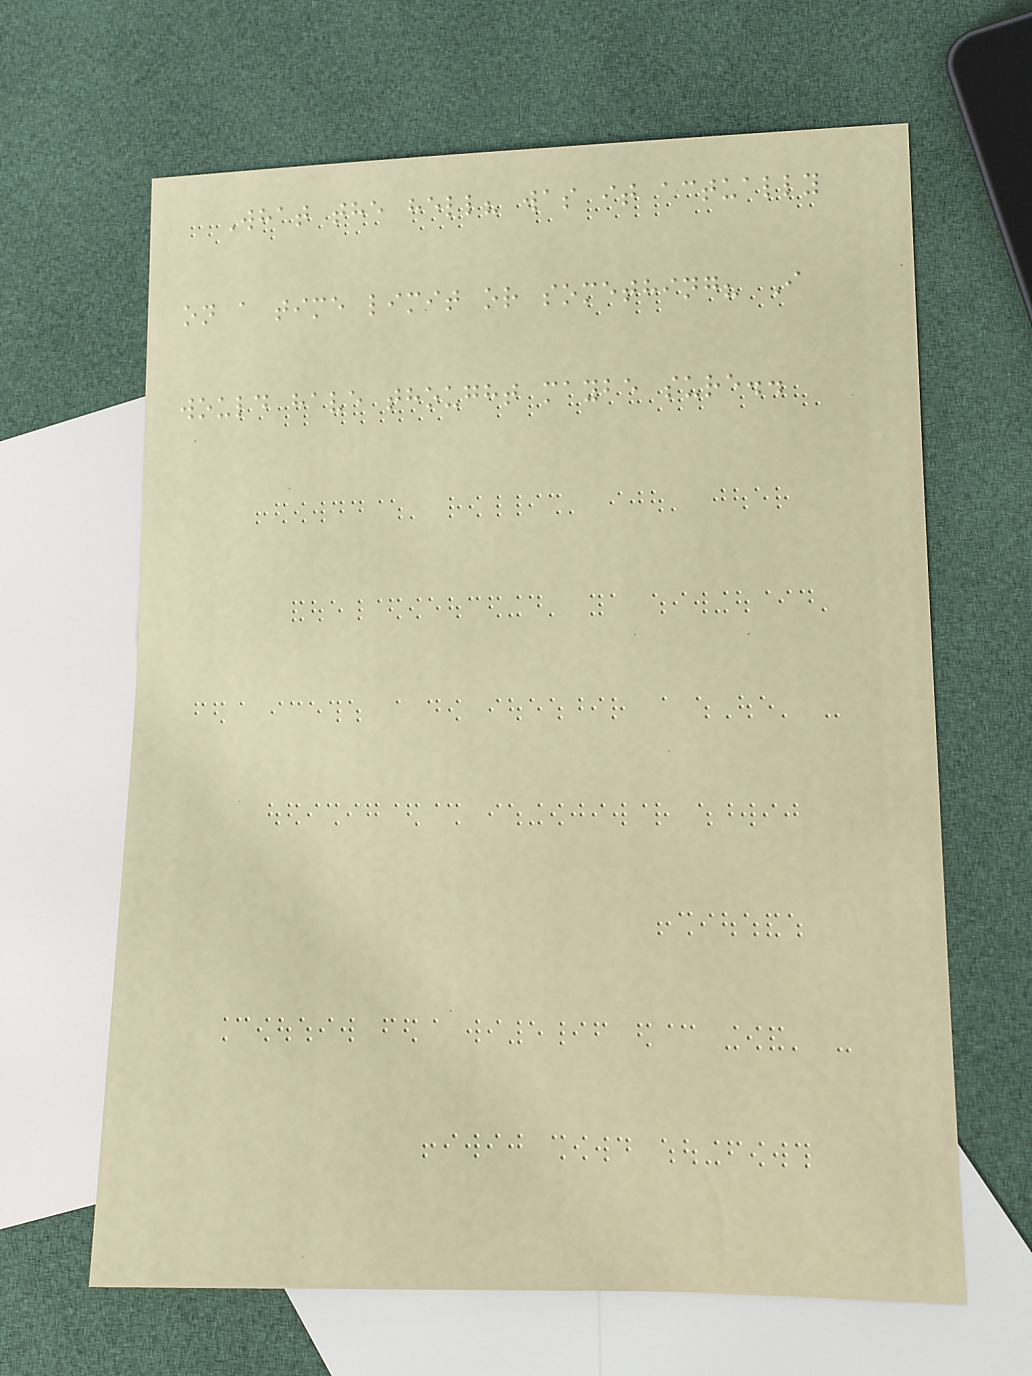What the hell? was it actually
on a time limit or something? I
would have thought maybe sure..
